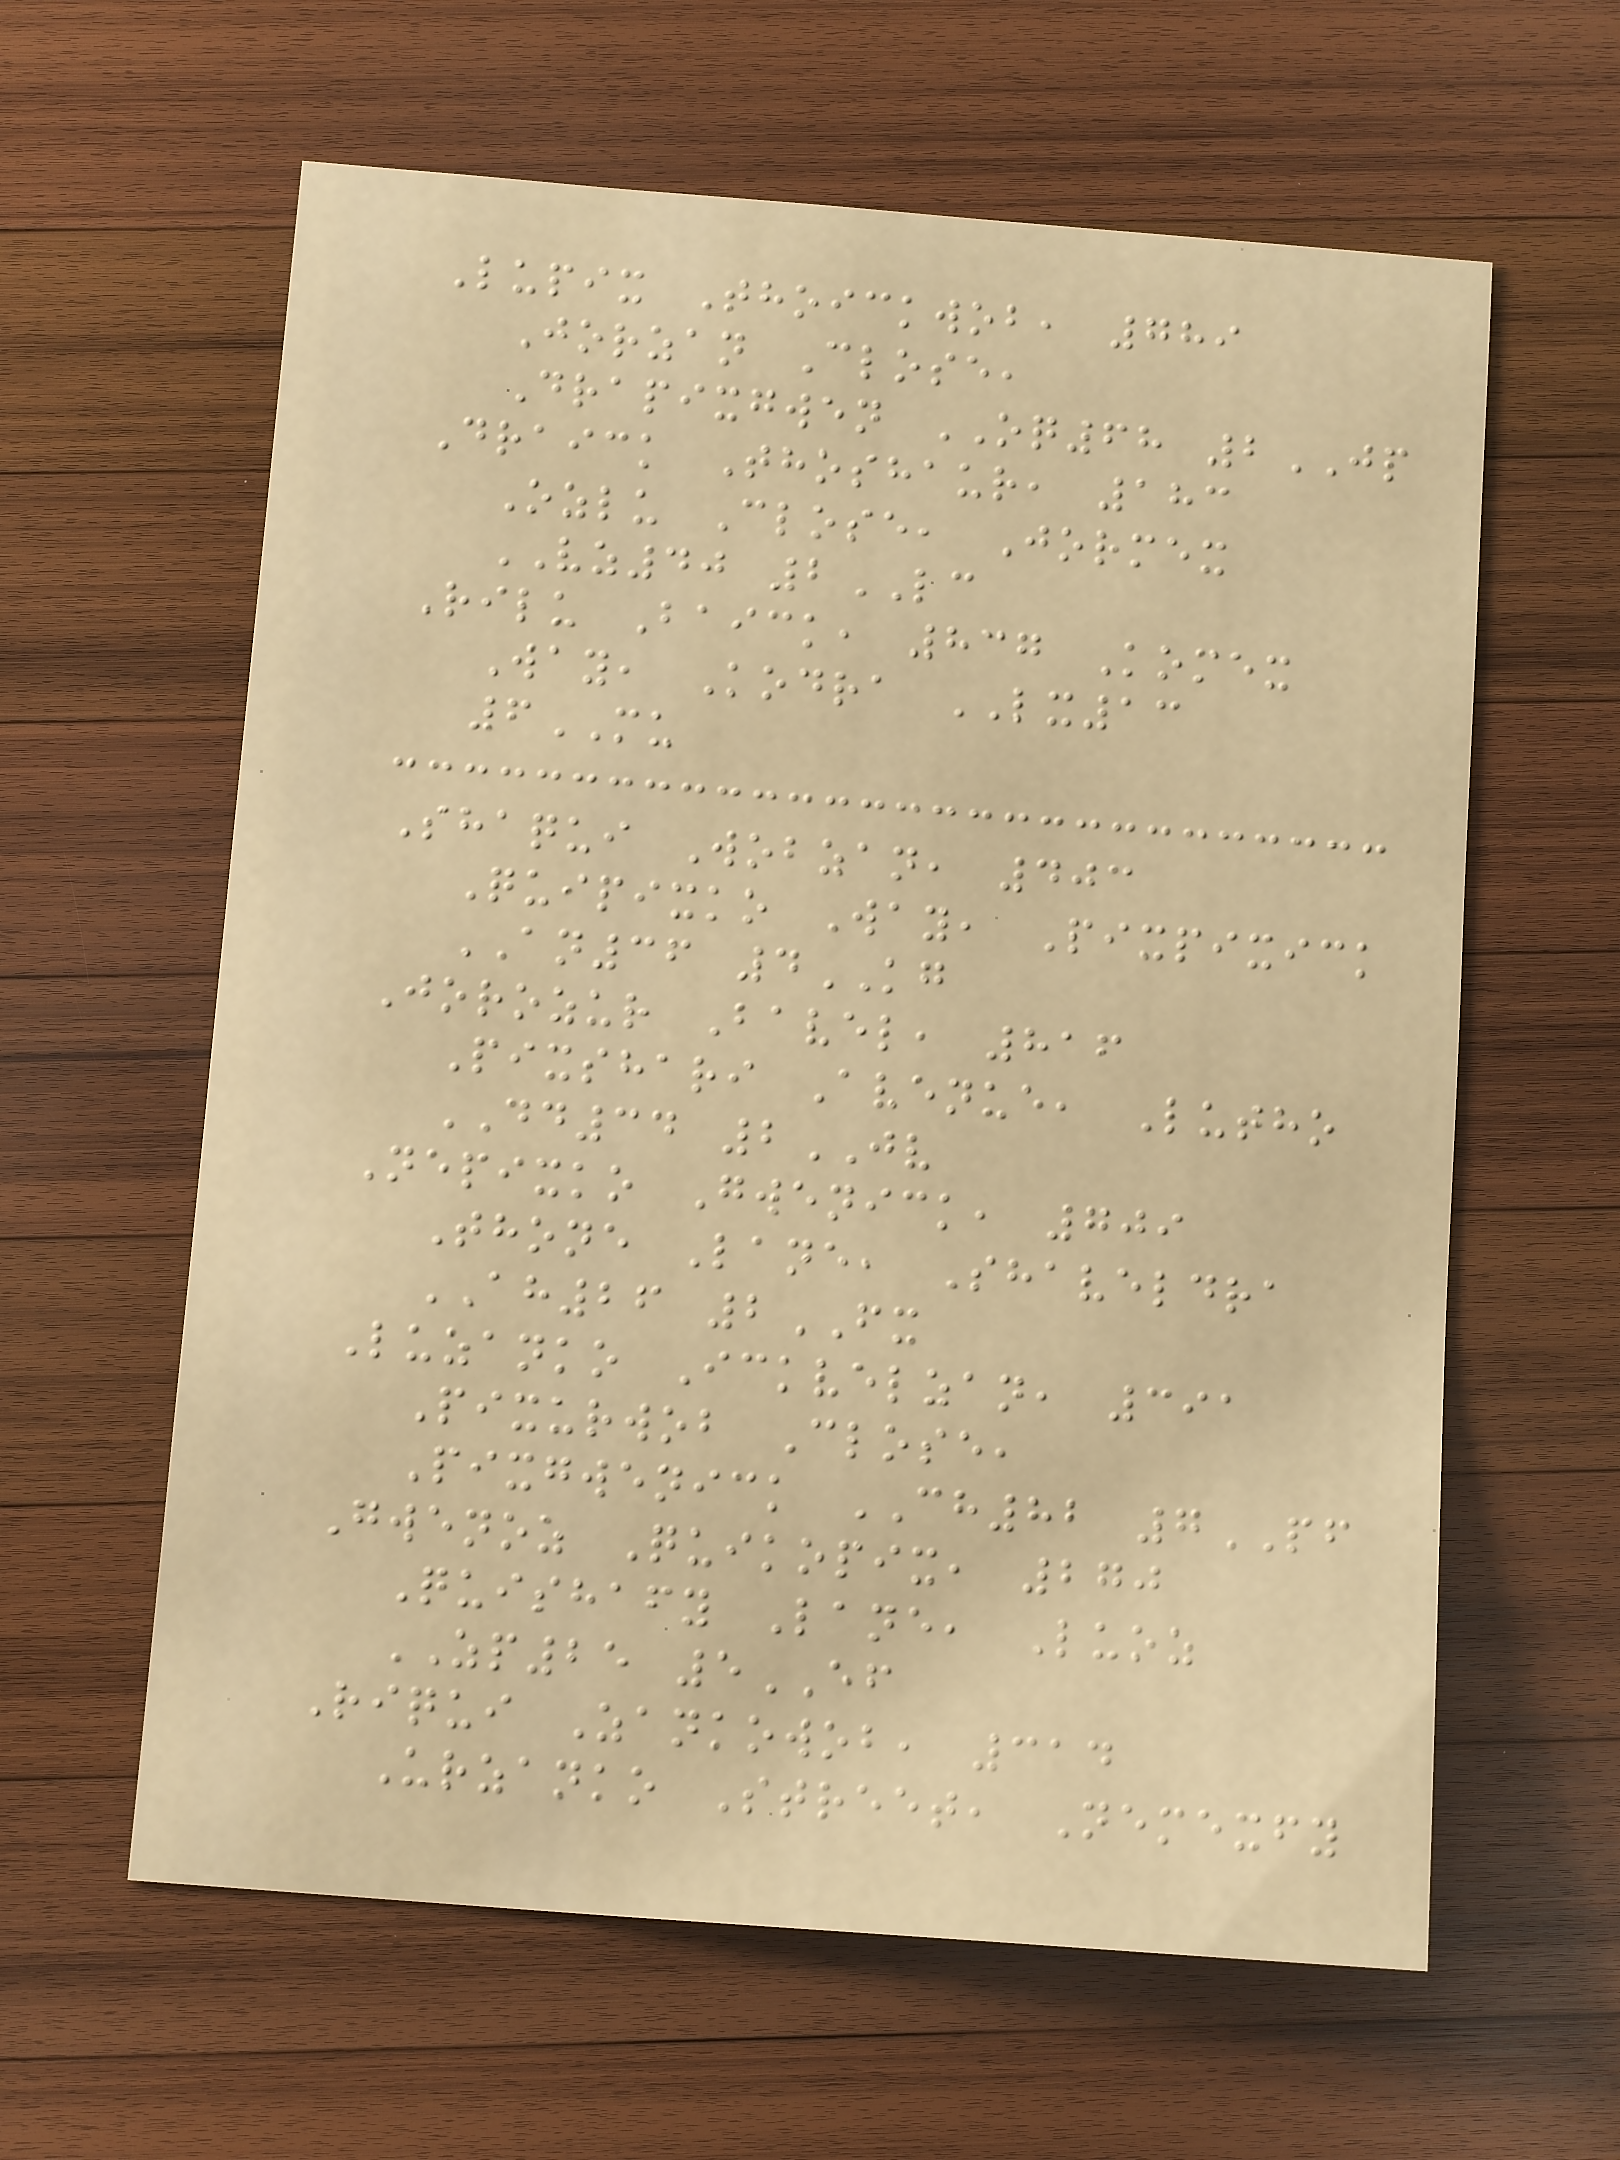Lupix Thoickwob, 789
Jorzan Close,
Drapixgwen OQ68 2JP
Draick Thoshaur, 183
Ozlu Close, Jormex
VZ40 2LC
Rilu Baick, 837 Komex
Way, Kodra LX13
6MU
Shaqui Wobzan, 403
Quipixko Way, Pixpixick
AN36 4KG
Jorozur Bavel, 816
Pixshari Avenue, Lutho
DD34 2JV
Nepixko Gwenick, 709
Thone Lane, Shaveldra
AH26 2FX
Luzanko Ickvelzan, 391
Pixurwob Close,
Pixgwenick CH82 7PF
Gwenoz Quikopix, 270
Quishafy Lane, Luoz
ZP25 5EF
Riqui Zankowob, 314
Urzanko Street, Nemexfy
